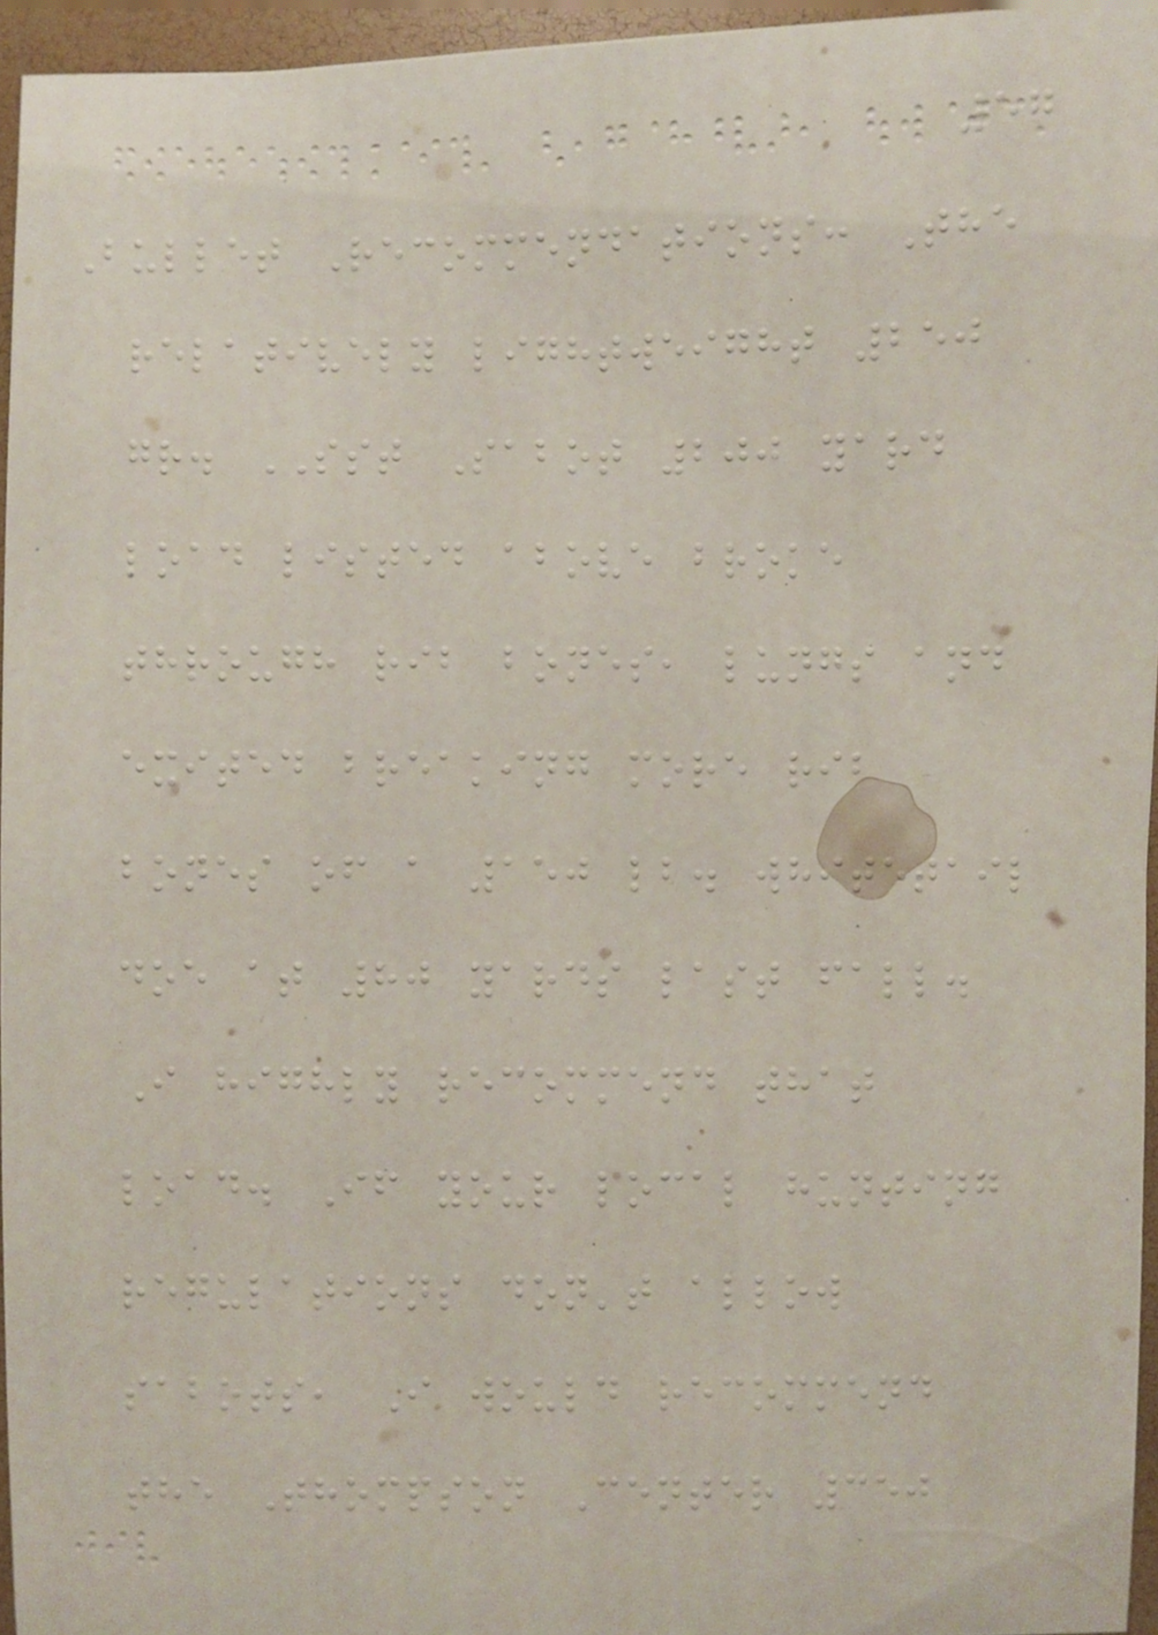57
Bullet Recommendations: The
relatively lightweight 250
gr. SST Sabot 200 yard
load listed above broke
through rib bones, lungs and
exited breaking more rib
bones of a 150 lb. whitetail
doe at 80 yards last fall.
I highly recommend that
load. If your local hunting
regulations don't allow
sabots, I would recommend
the Thompson Center 350
